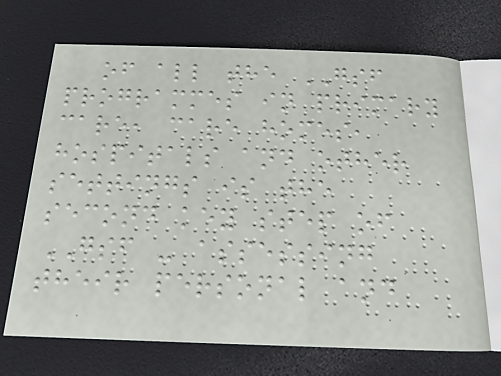of all the GSF
programmes in primary
care, care homes,
hospitals and other
settings is the
second key step of
GSF - assessing
their personal and
